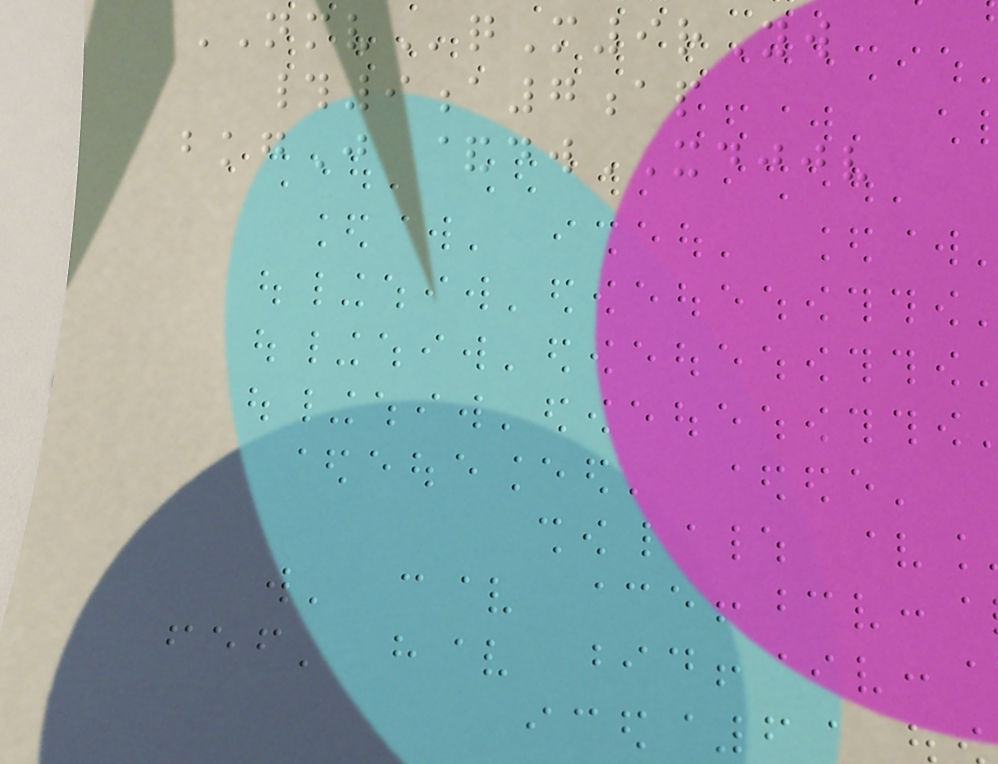NMVqM9rYw
#9a7ap
bkgJ &dwXDJJV
